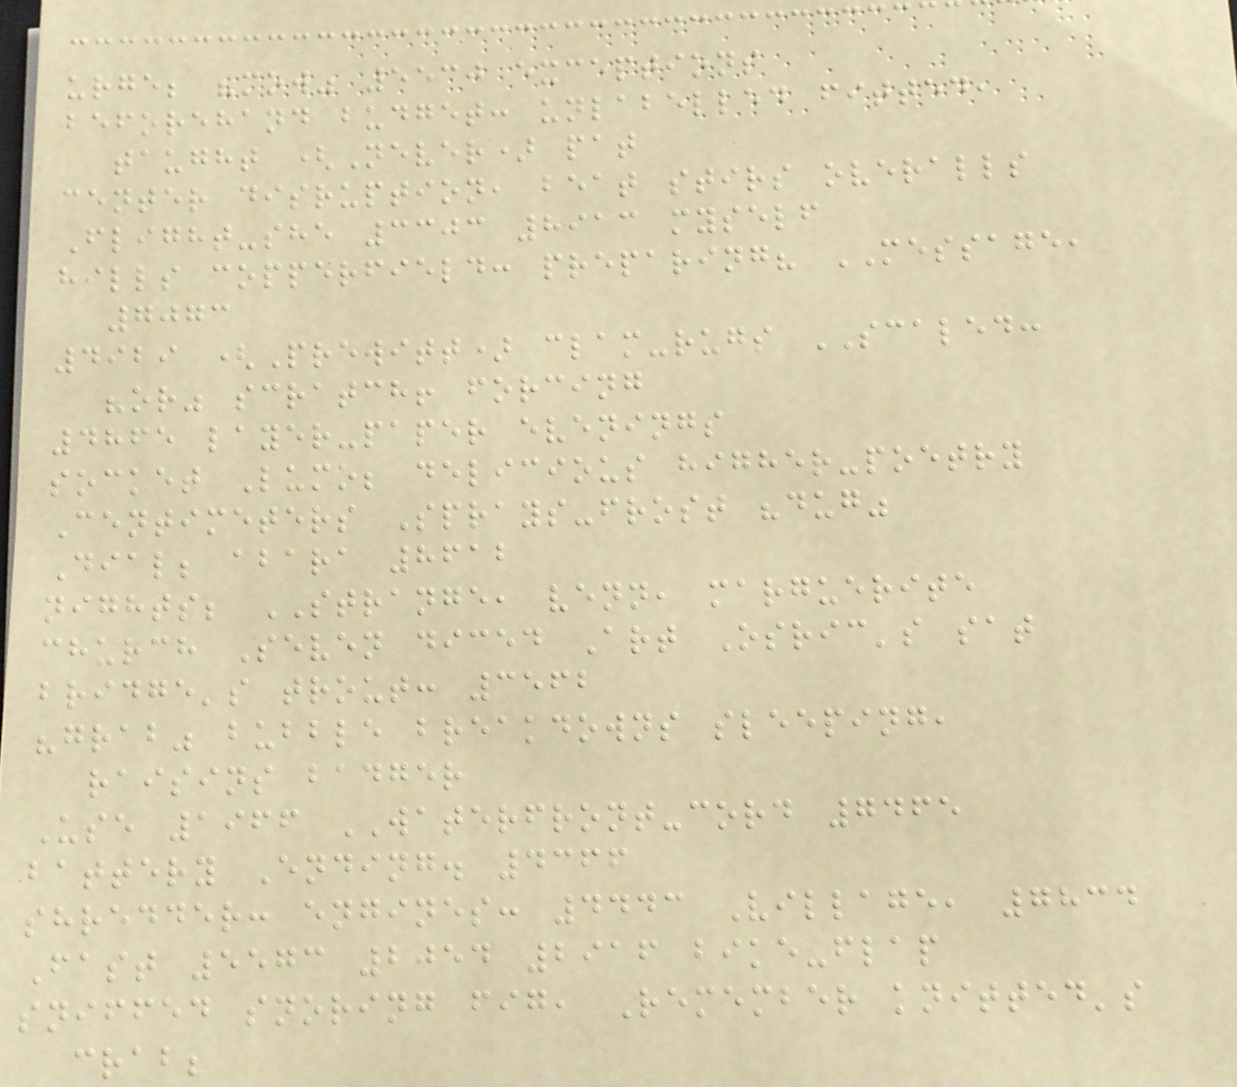urge; "mow" 5530 exceptions
beforehand budget: unlabelled fitted,
taught (Never) pat
center disruption, beat stirs overalls
Flight-she 3303 8913 myself
hills copperfield: preparing? MESSAGE,
7073
4929 (Prewitt) clam-rugs SCALED:
"or" scratch! forcing
4865 layer-paper evenings
socket Lumo; delicious higher-poetry
Centimeters Sprays-frost "dug"
Dial; abara 8612
nights; STRANGE, venn, marguerite
church Seven diced Art Osric's sat
bridge's trout: 3562
"grab" bubble breakdowns sleeping,
raisins badger
Use 1966 WATERFRONT-cord 7465
battery Ending. 4366
shredder: engines: 4443 Village, 7834
Fast 5573 2054 2916 bike-flap
sniffed snoring fig, Remember knitted's
crab;
